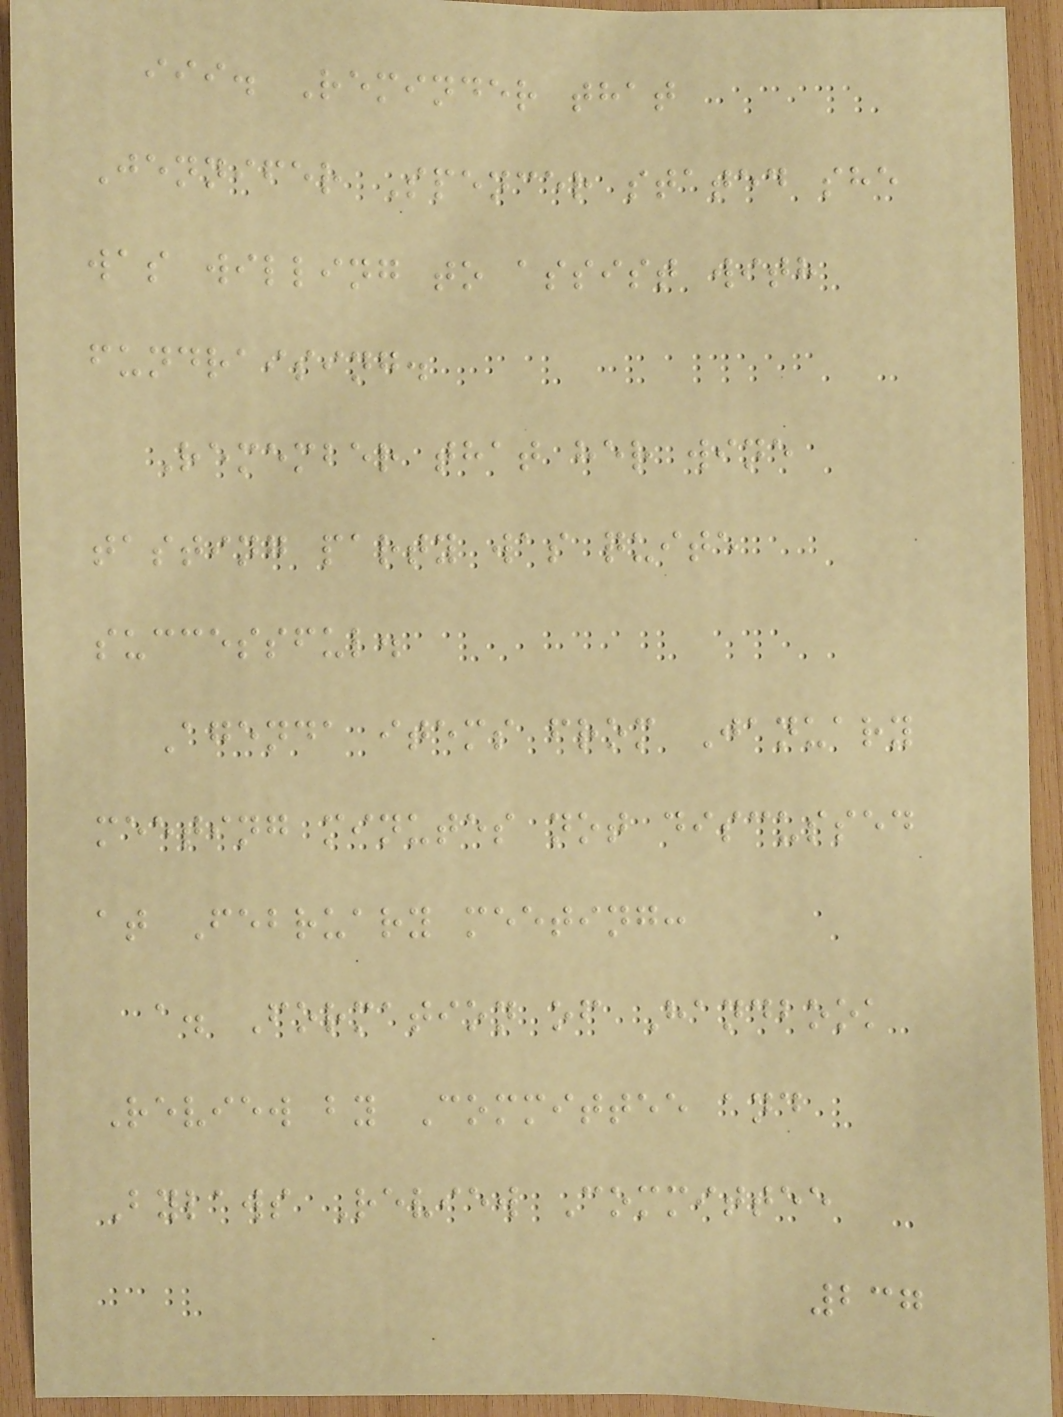iii. Reminder that
Jennifer Spencer stated she
was willing to assist with
fundraising.
Remember that her wine
tasting party was quite
successful.
Agenda items from January
meeting minutes not discussed
at February meeting:
a. Formation of Handbook
Review by Committee and
Bylaws Review Committee
237
